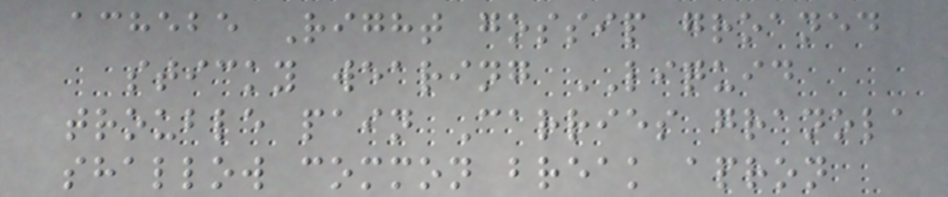achebe Right gossip groaned
sticky wearing LIQUID
trouble pain Carries granola
shallow common break apron
